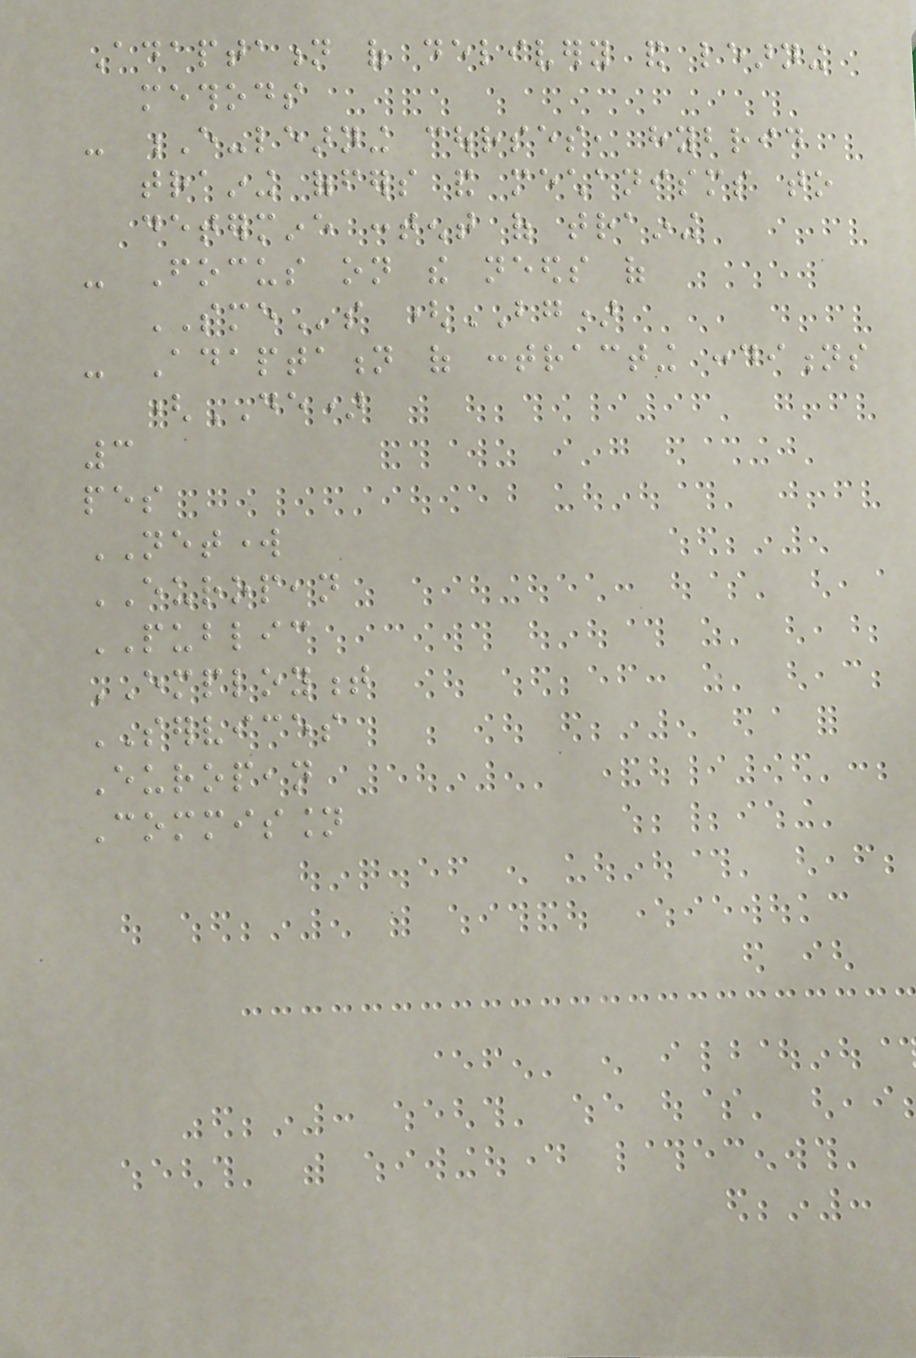Adaptation of delivery and learning
methods
- E-learning courses, hybrid
training offers and mechanisms to
determine content of training
- Focus on the needs of
SMEs (BG)
- Adaptation of contracting conditions
(DE)
3
pes
NETWORK
EUROPEAN
PUBLIC
EMPLOYMENT
SERVICES
European
Commission
